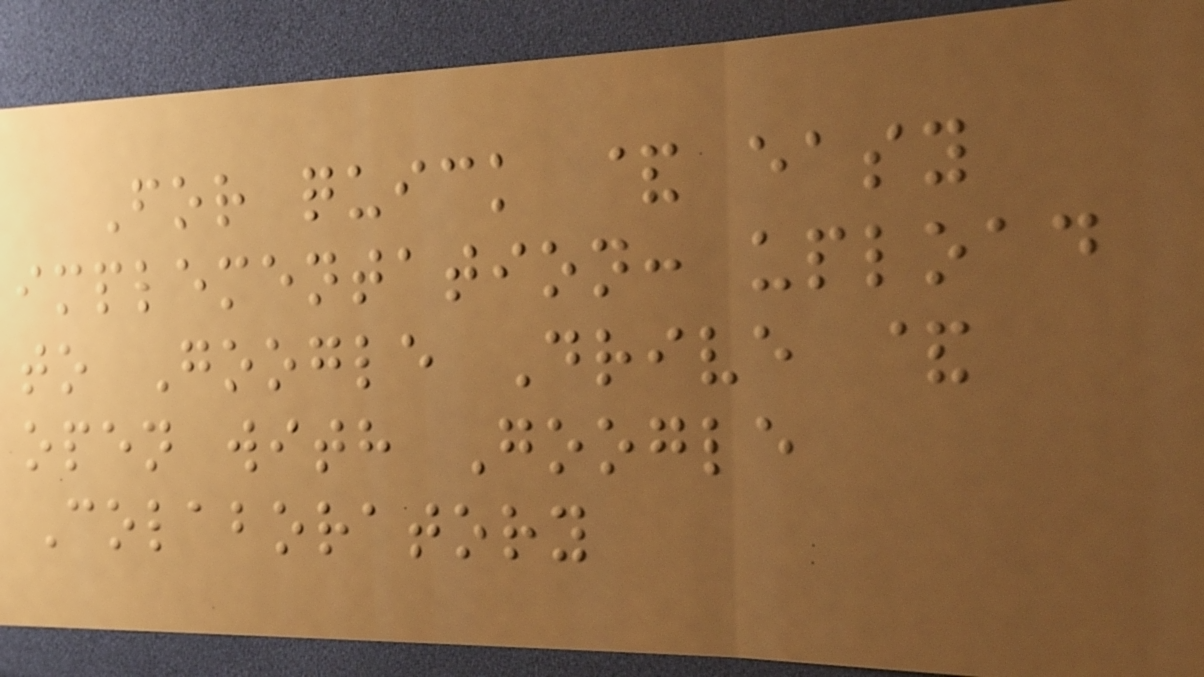For quick & easy
implementation: upload
to Google Drive &
open with Google
Colaboratory
